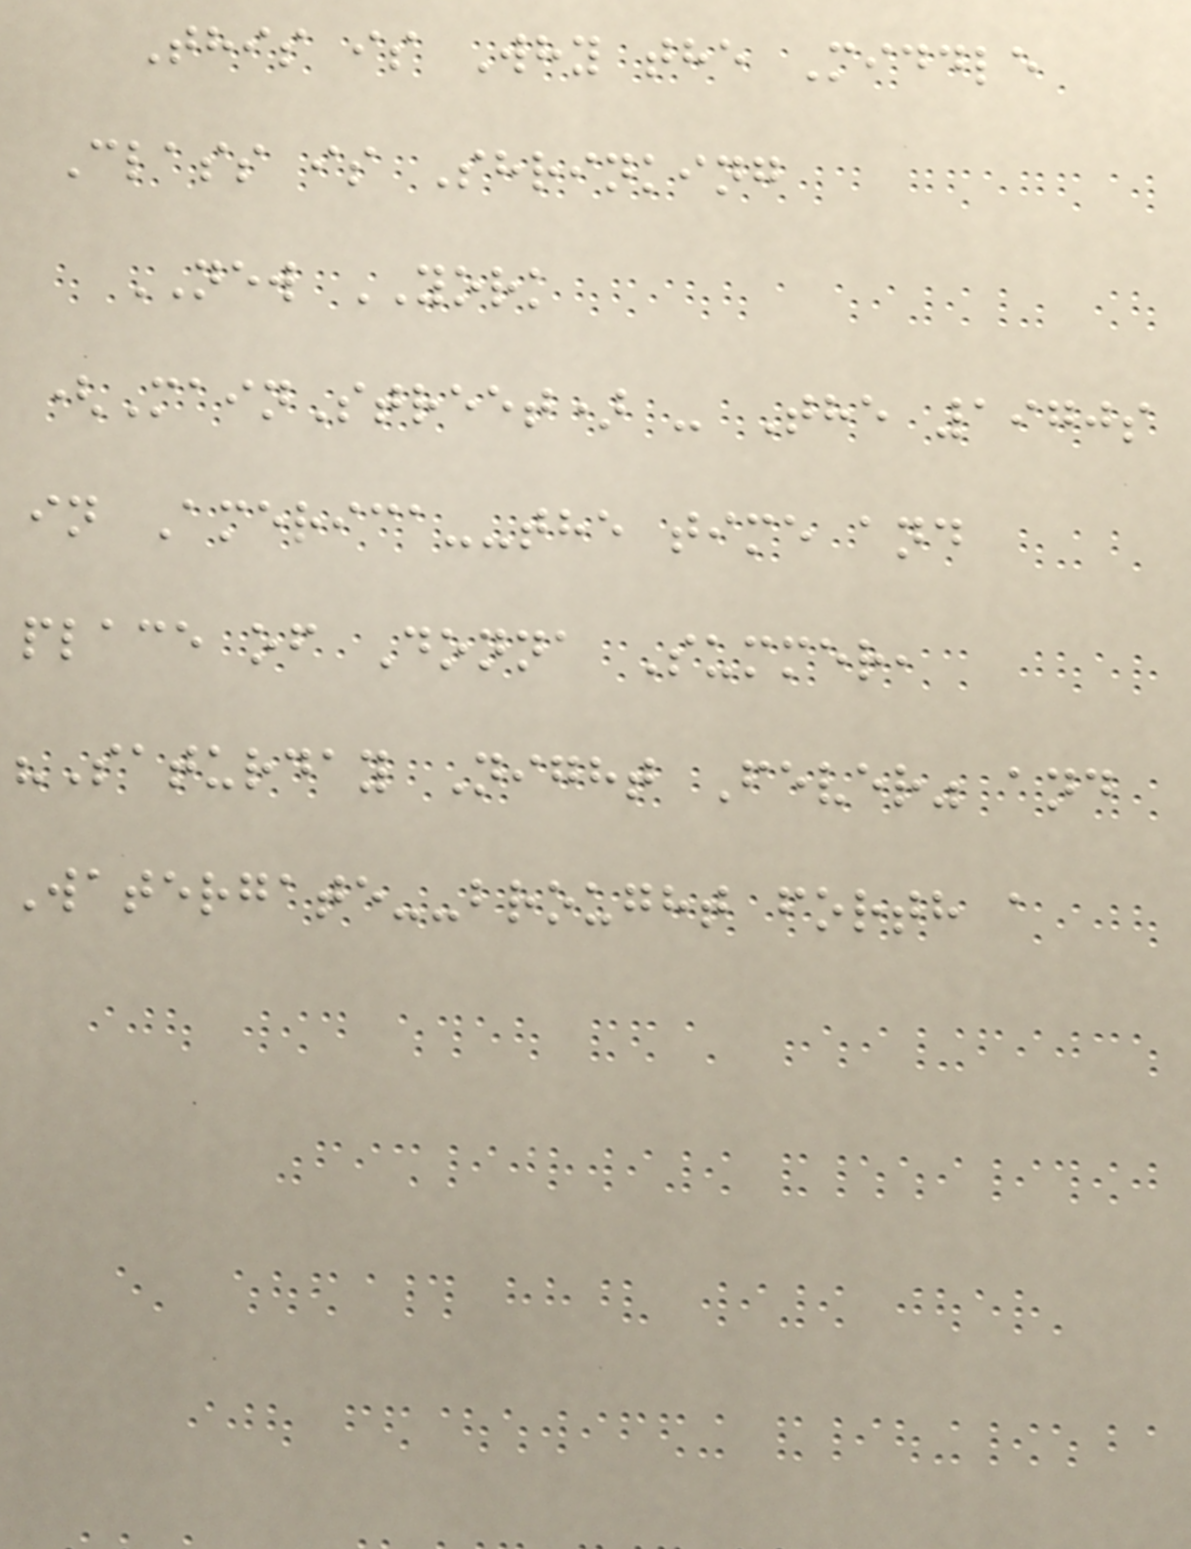This is Why the Middle
Class is Shrinking
NEW YORK
(MainStreet) - The 1970s
in America--the time and
place of Donna Summer,
"Saturday Night Fever" and
Watergate--brought forth a
